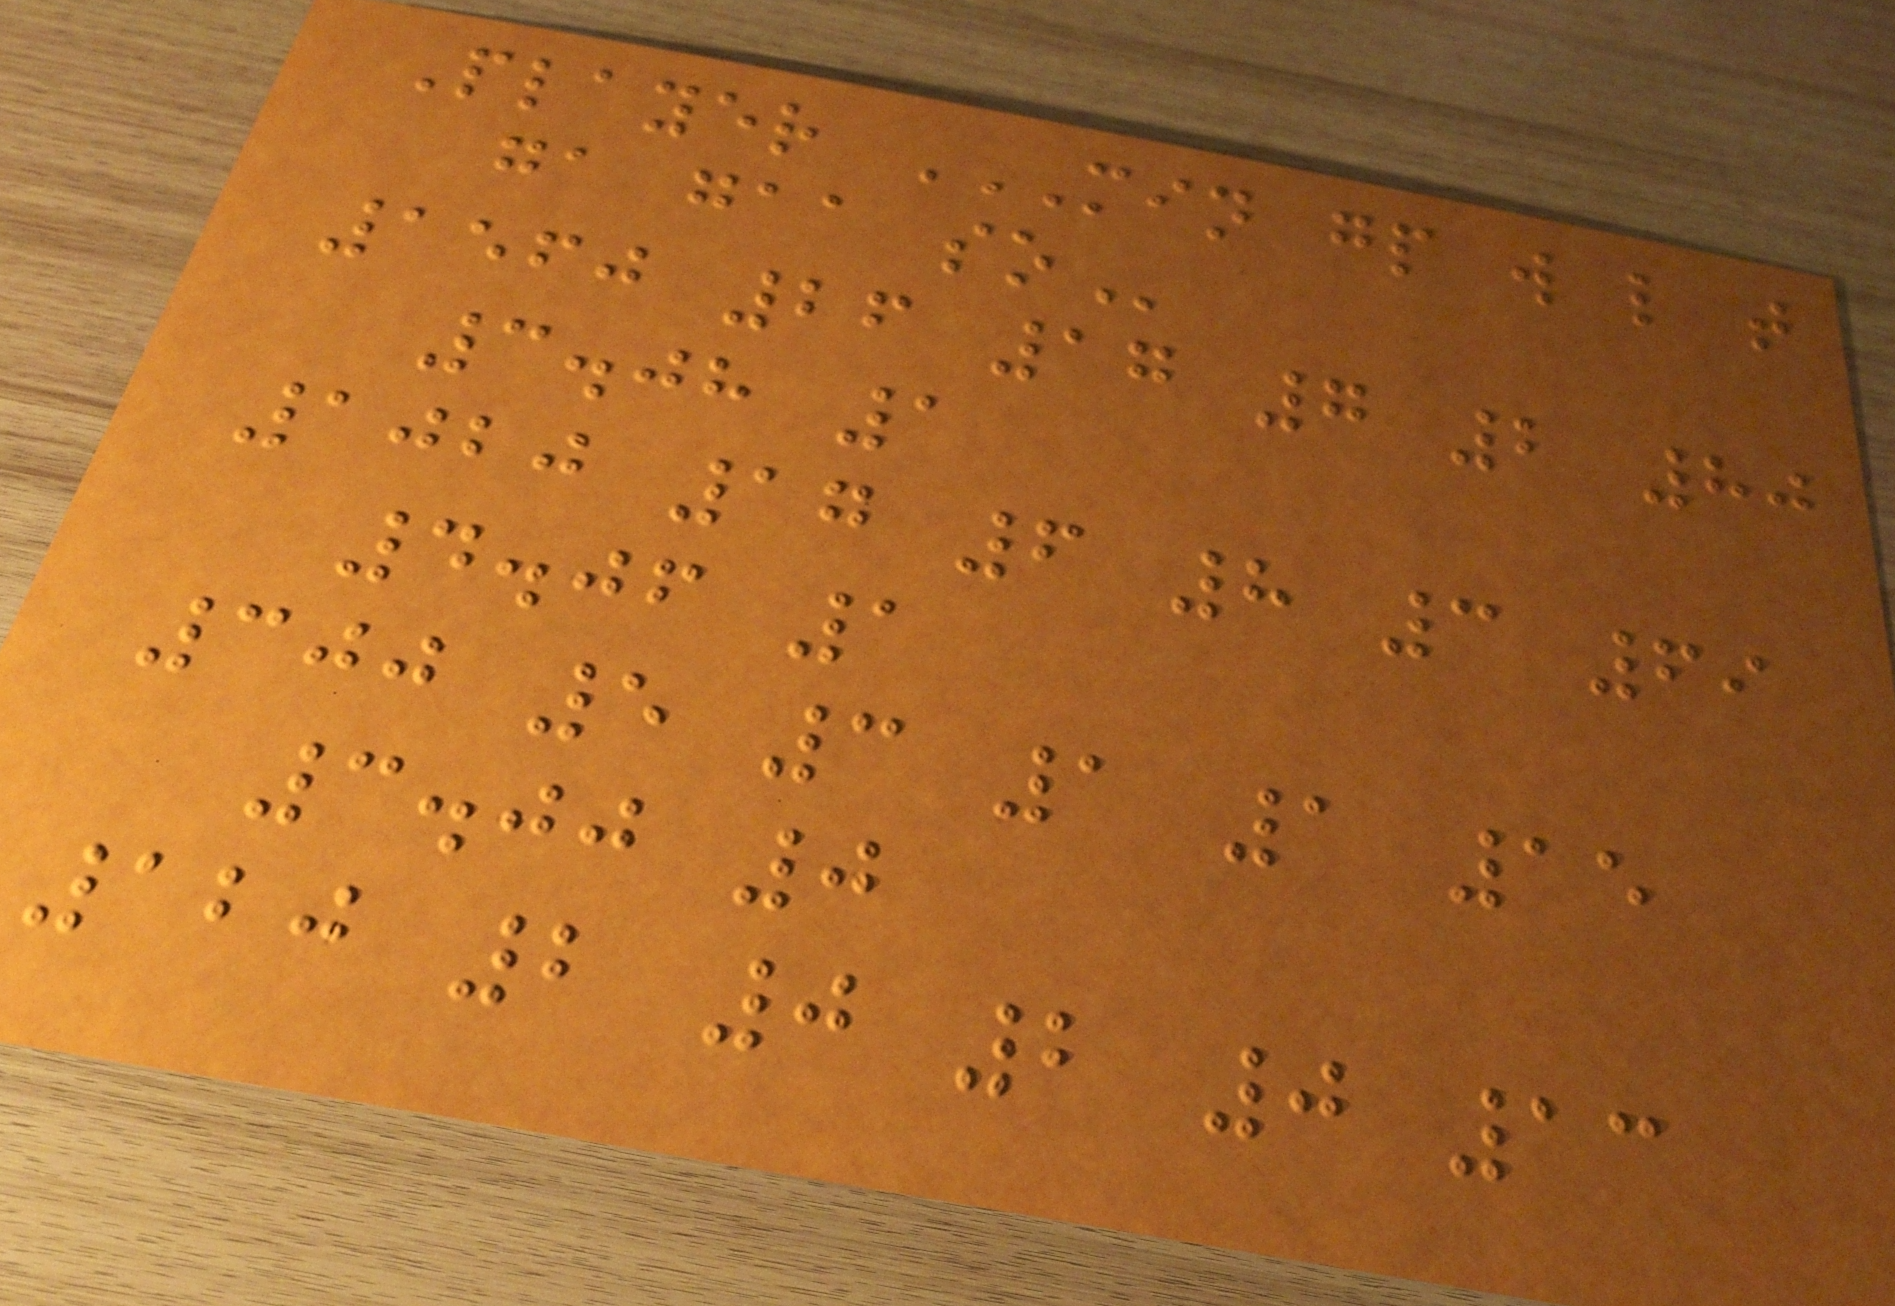Player MIN GP W L T
GA GAA SO
1560 26 17 7 2 80
3.08 1
1020 17 6 8 3 69
4.06 1
300 5 3 1 1 15
3.00 0
120 2 0 2 0 13
